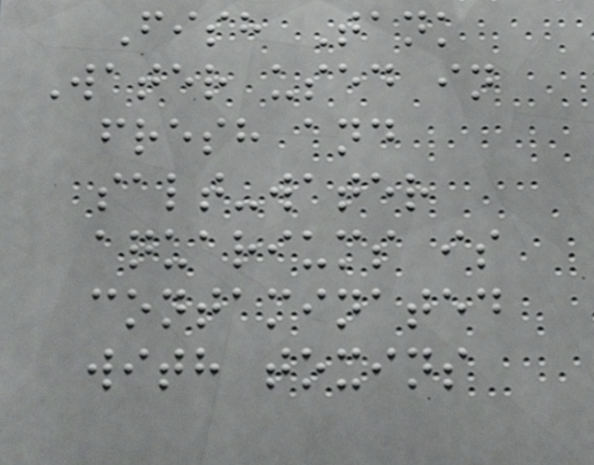Fish Tank
Water used in
fresh and
salt-water
aquariums is
contaminated
with toxins
